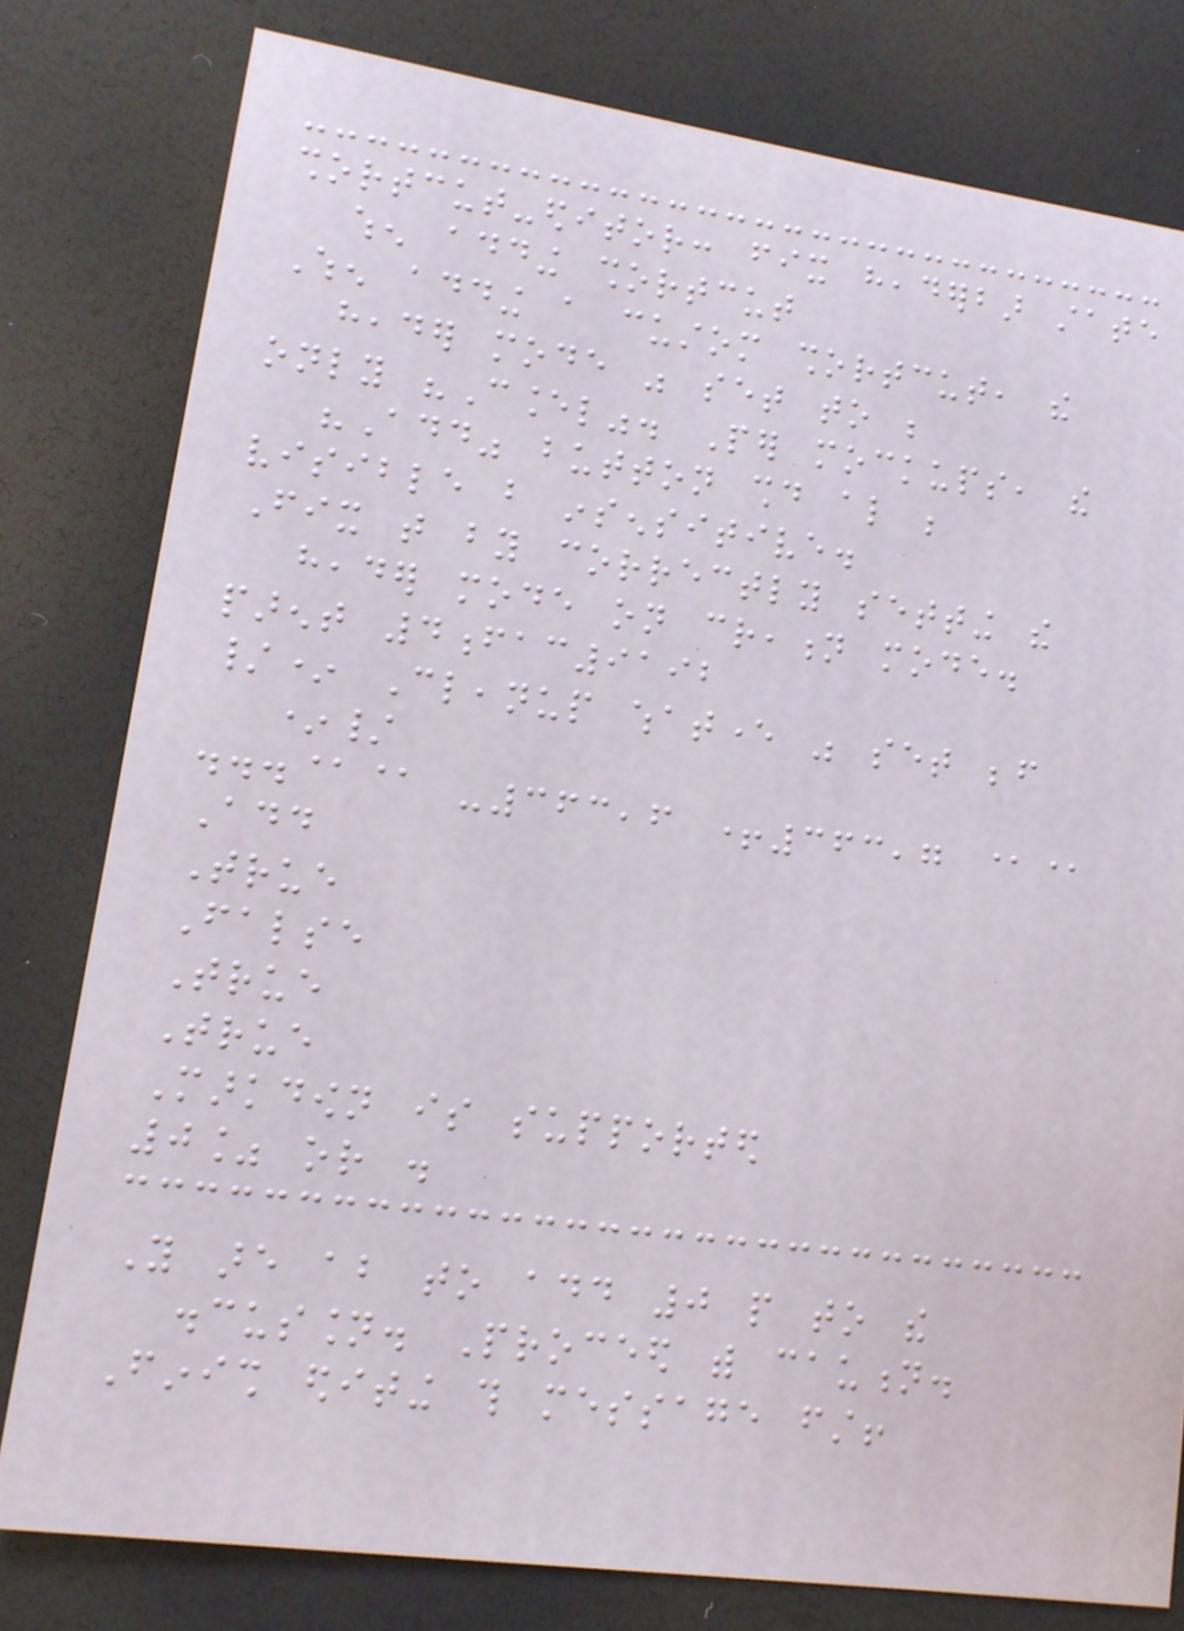shortcut-editor: fix headerbar state
when adding shortcut
When adding a custom shortcut, the
header mode was set to be
only "Cancel". Per mockups, the
"Add" button should also be
visible but insensitive.
Fix that by correctly setting the
header mode on creation mode.
parent 4fac9192
/* Cleanup whatever was set before
*/
...@@ -363,6 +363,7 @@
Add
True
False
True
True
Markdown is supported
0% or .
You are about to add 0 people to the
discussion. Proceed with caution.
Finish editing this message first!
